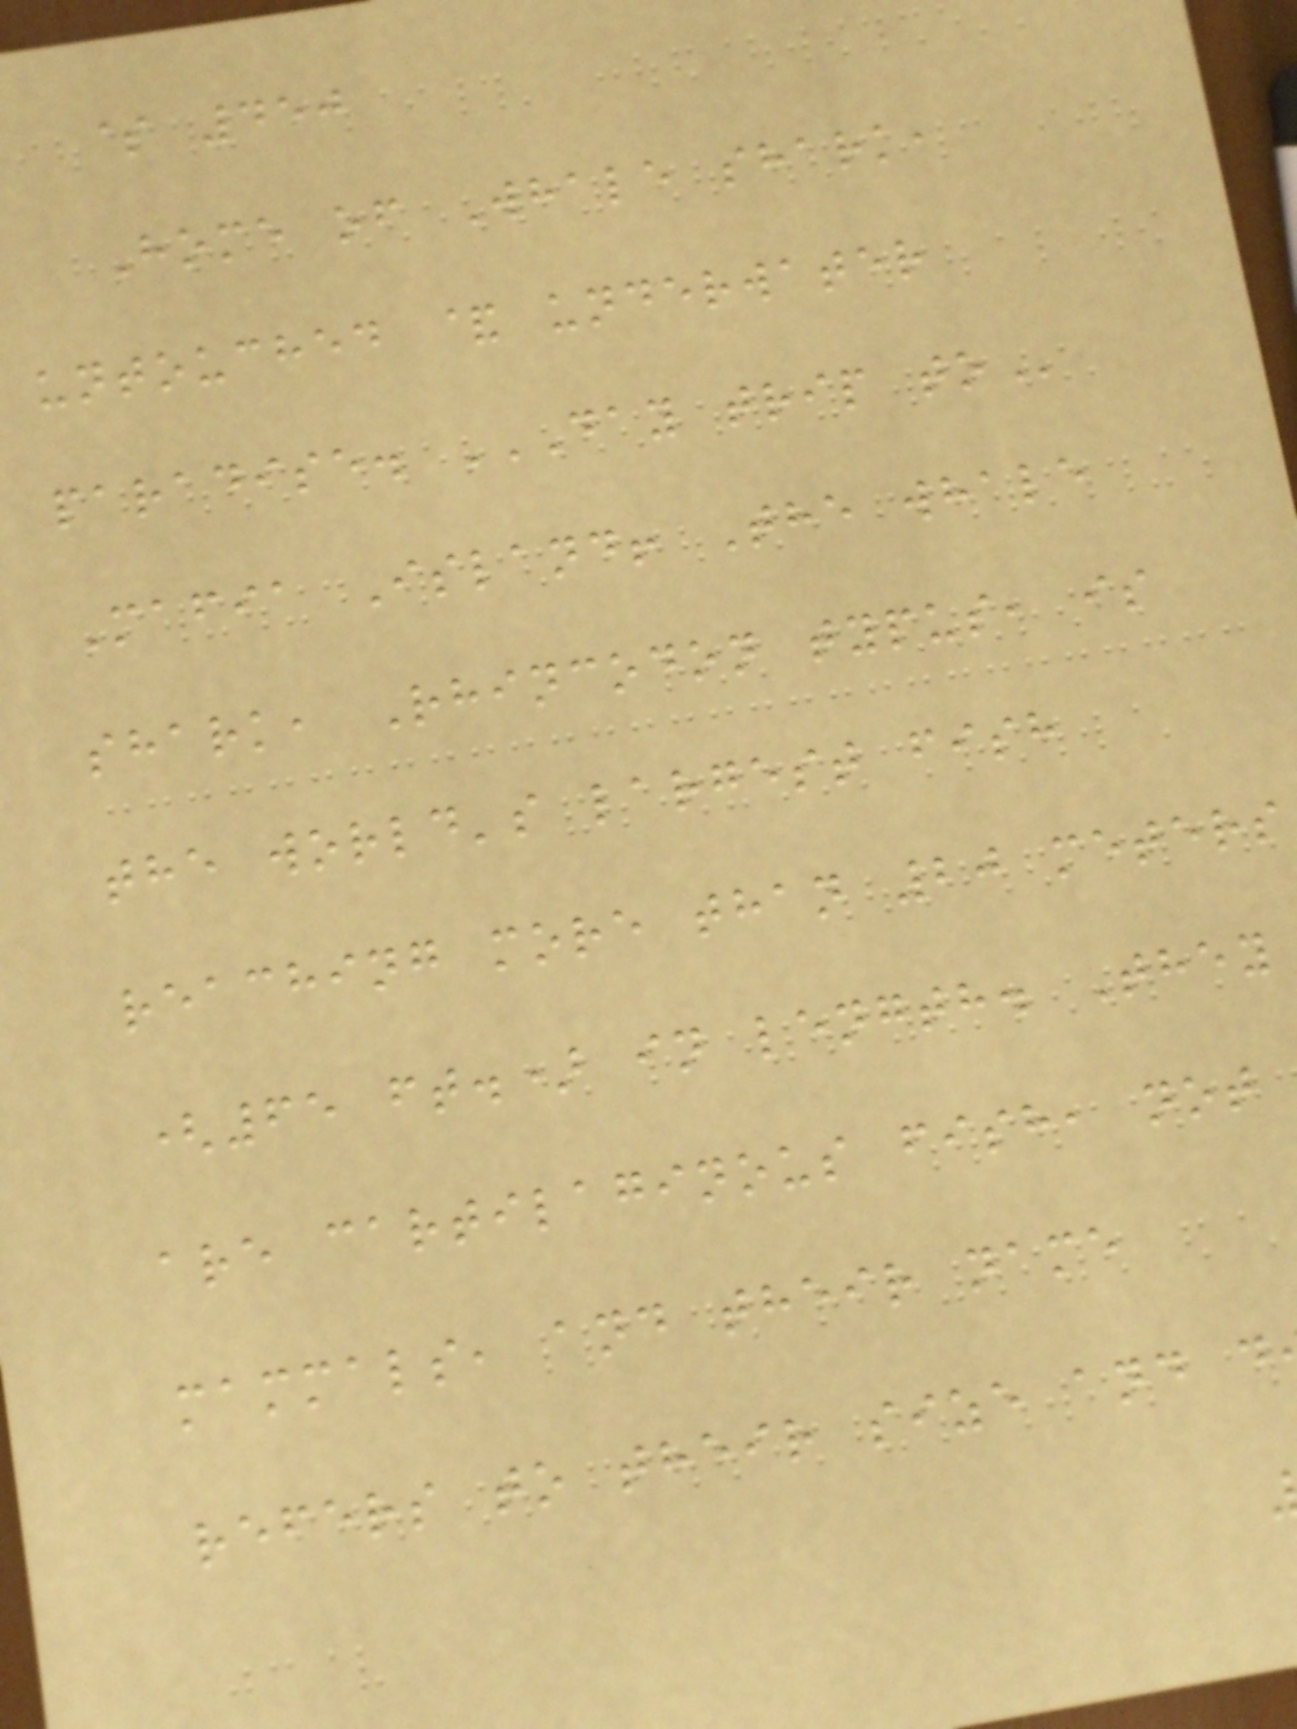$ 450
Home of Whale shark,
untouched & underwater
paradise. DAY TRIP TO
Mafia Island! The whale
shark, Rhincodon typus, is
the world's largest fish
reaching more than 20 meters
(65 ft.) in length. They
are cartilaginous fish, not
mammals, and their name
refers to their size and d
